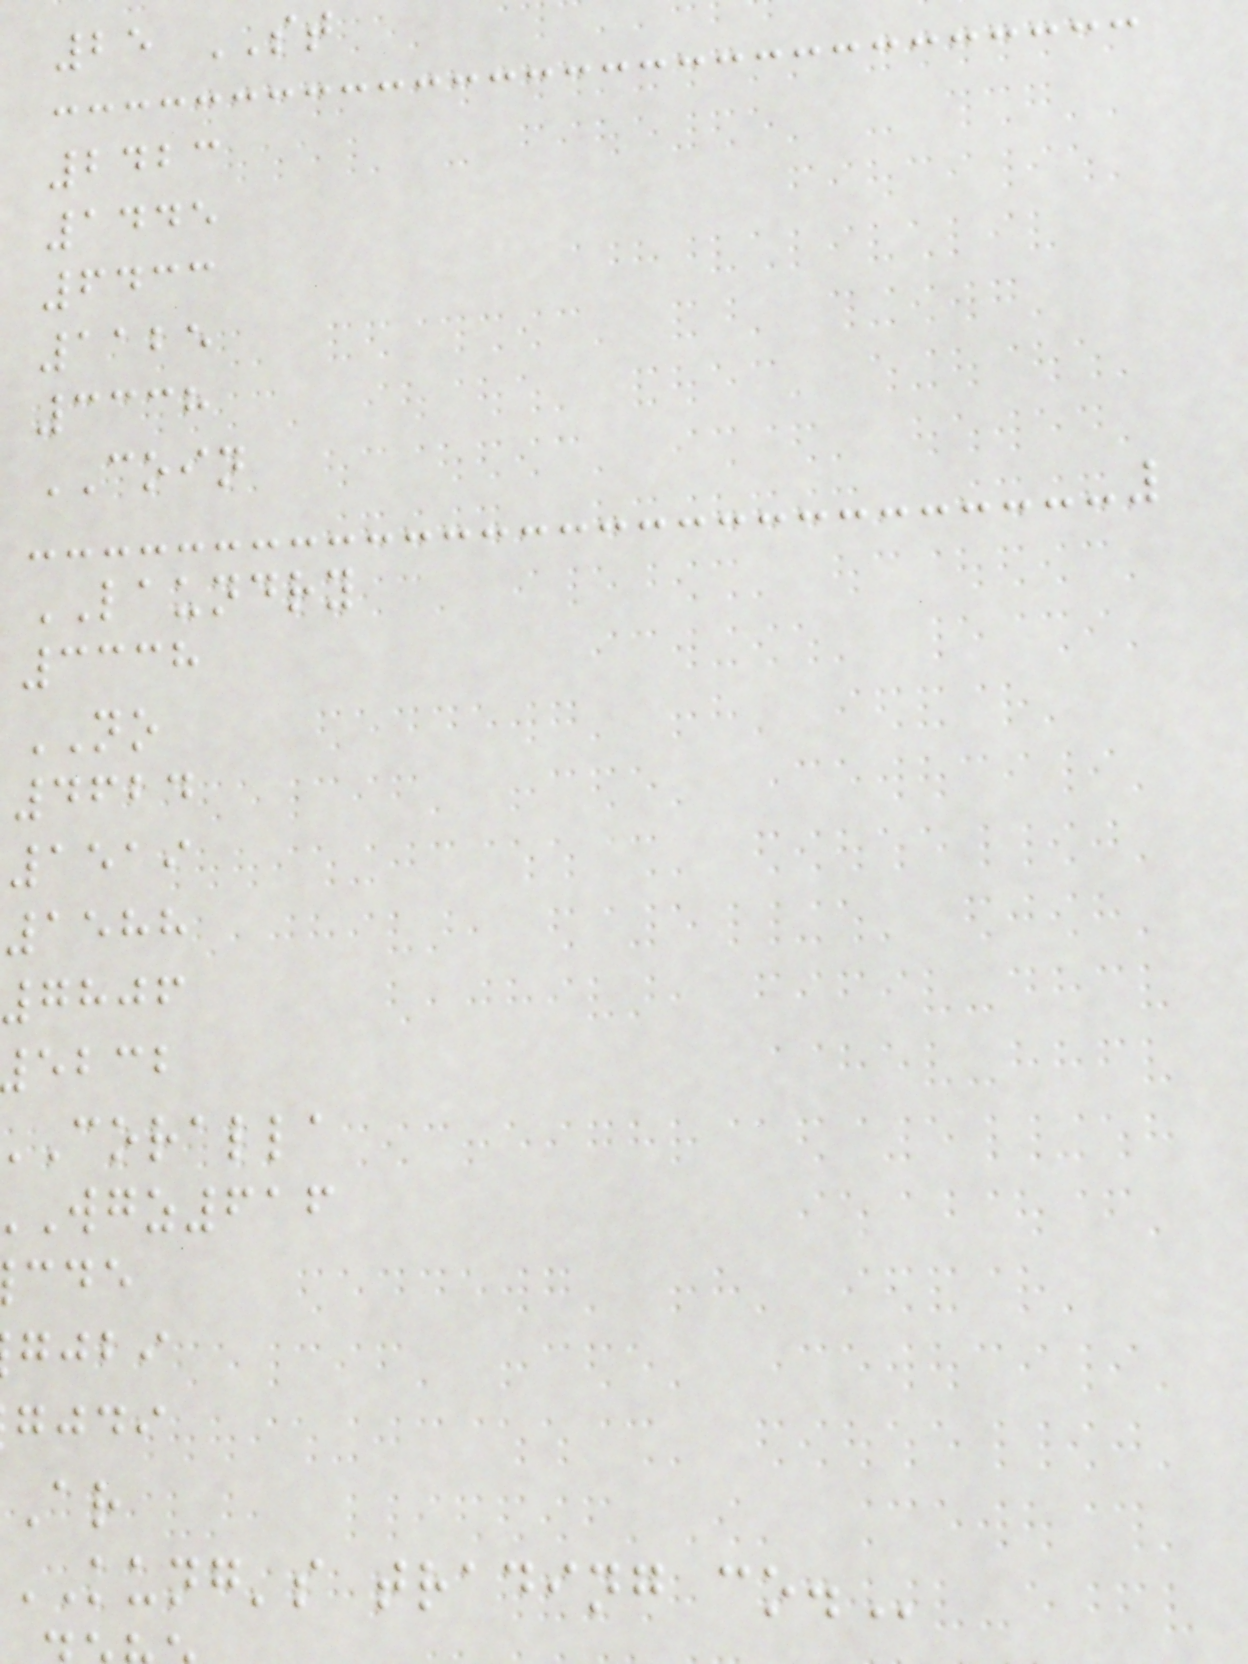25 ST
2423
1445
6433
1125
3338
COIN
LAUNDRY
3338
NO
4624
1519
1588
7806
ebcb
coralla
wgz616
gjbi
gjdi
kung's trading
